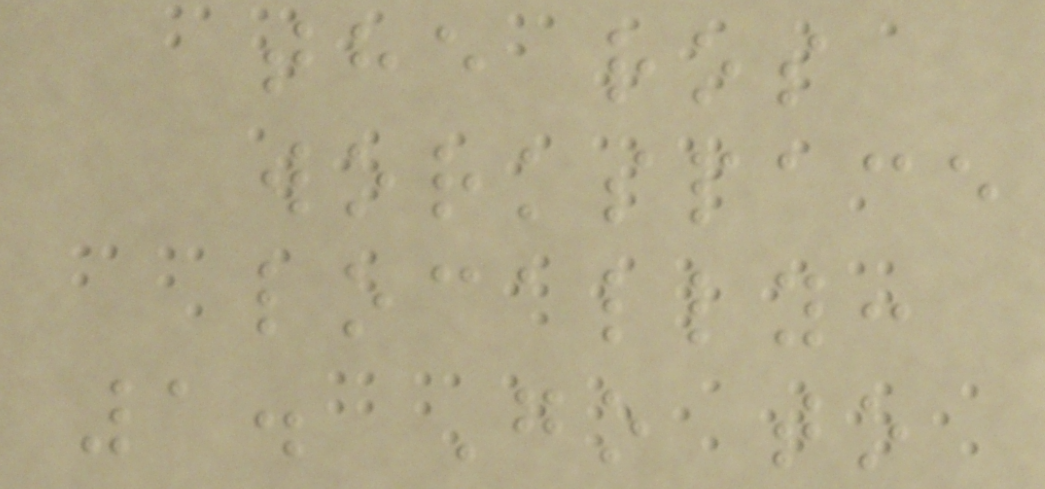the ros
workspace
locally:
1. Go to
